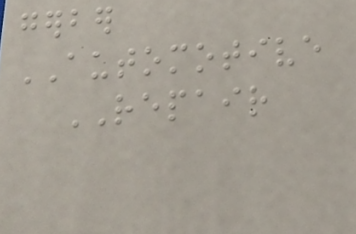gerber
AUTOMOTIVE
REPAIR
